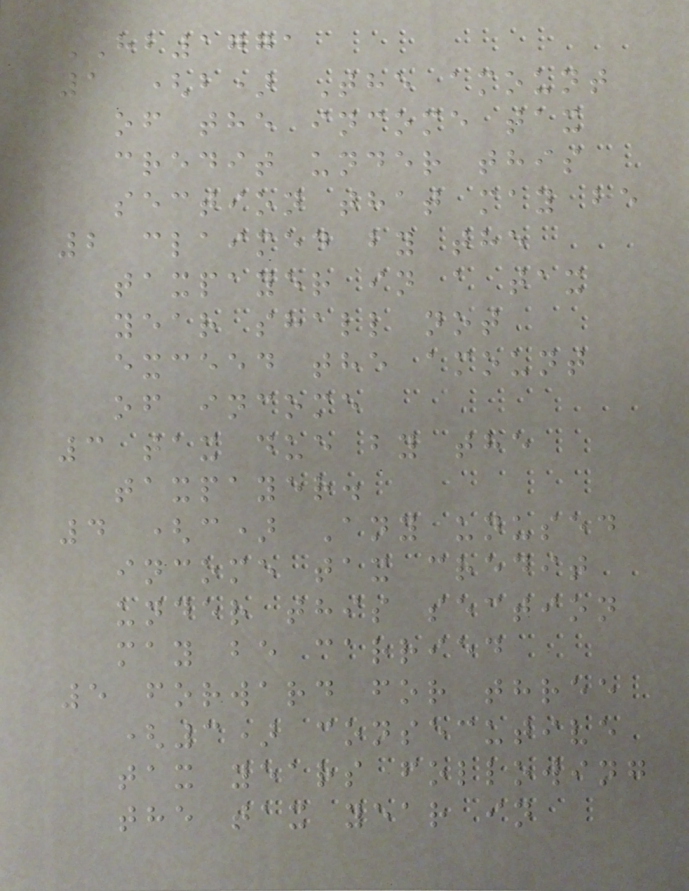HB1771
1 (b) The amount
of the income tax
credit under this
section that may be
2 claimed by the
taxpayer in a tax
year shall not
exceed the amount
of income
3 tax due by the
taxpayer.
4 (c) Any unused
income tax credit
under this section
may be carried
5 forward for three
(3) consecutive
tax years following
the tax year in
